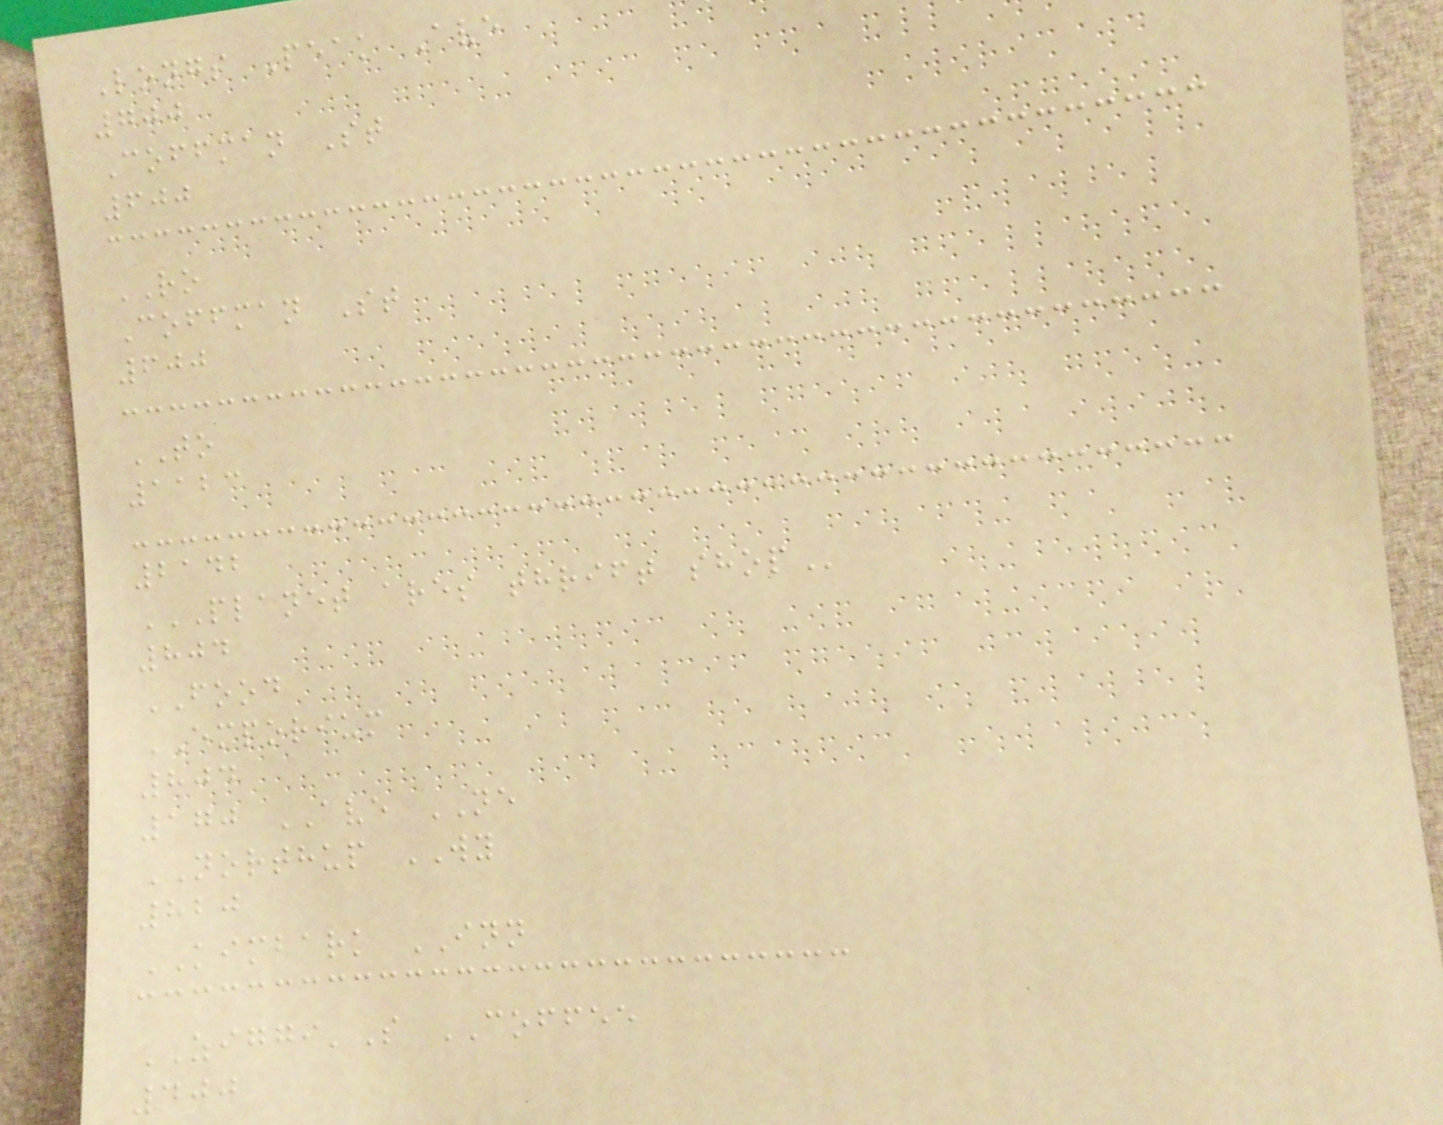Longs Peak Ave
700
Coffman St
600
RO
Coffman St
600
TO
1123
2142
PLANET ARES THRIFT SHOP
804
FOOD
EMPORIUM
804
170 AVE NE
NORTHUP WY
820
KIMBARK INN
ZIGGI'S COFFEE
400
